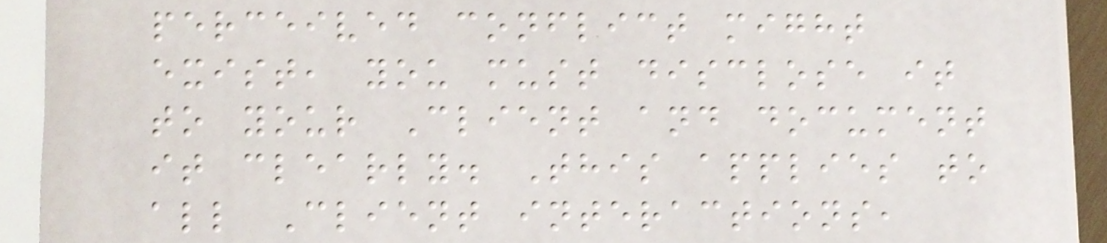perceived conflict might
exist, you must disclose it
to your Client and document
it clearly. This applies to
all Client interactions,
